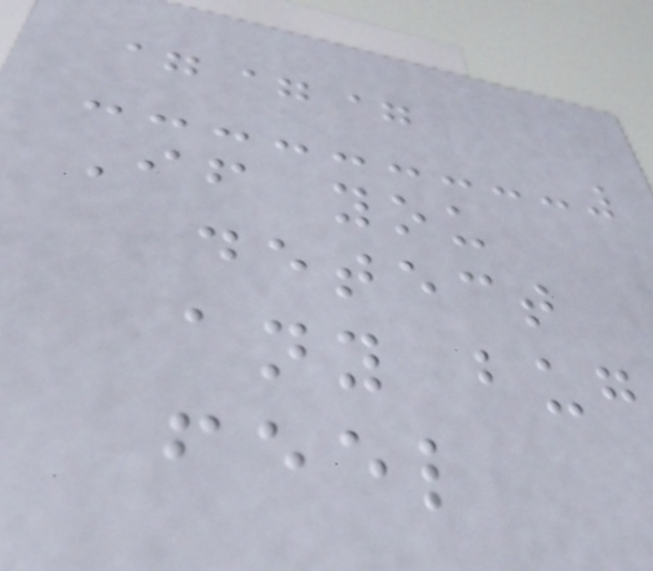===
If you
detect
any bug
feel
